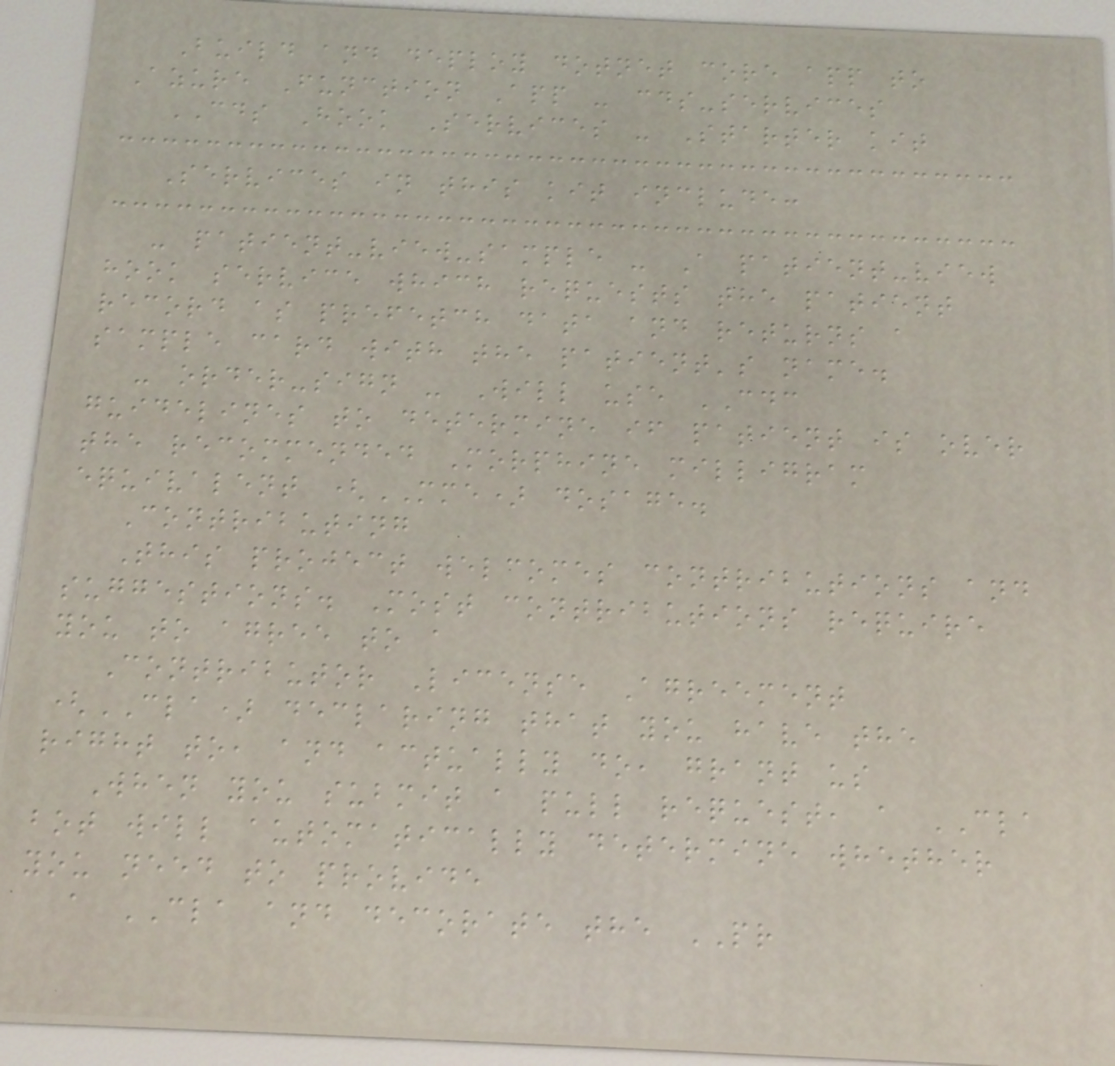Build and deploy dotnet core app to
Azure Function App - cds-services
CDS Hook Services - Starter kit
Services in this kit include:
- patient-view-sample - A patient-view
hook service which requests the patient
record as prefetch data and returns a
sample card with the patient's name.
- order-sign - Will use CDC
guidelines to determine if patient is over
the recommended Morphine milligram
equivalent (MME) dosage.
Contributing
This project welcomes contributions and
suggestions. Most contributions require
you to agree to a
Contributor License Agreement
(CLA) declaring that you have the
right to, and actually do, grant us
When you submit a pull request, a CLA
bot will automatically determine whether
you need to provide
a CLA and decorate the PR
